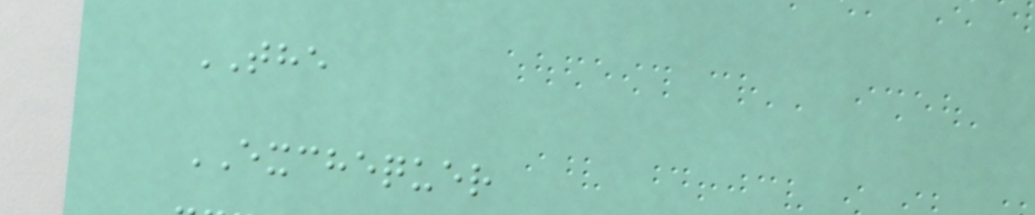THE
EXCHEQUER
